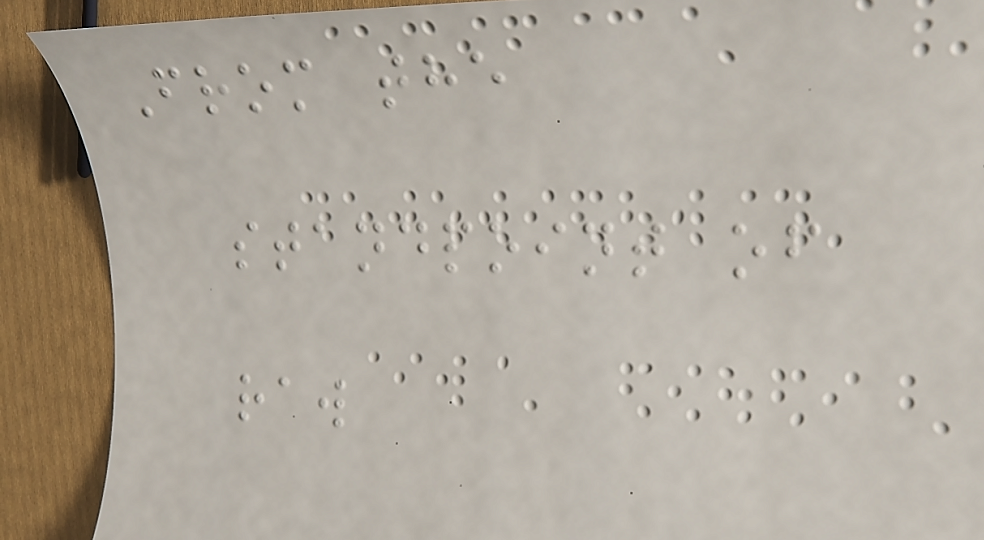From the
standpoint of
raw
